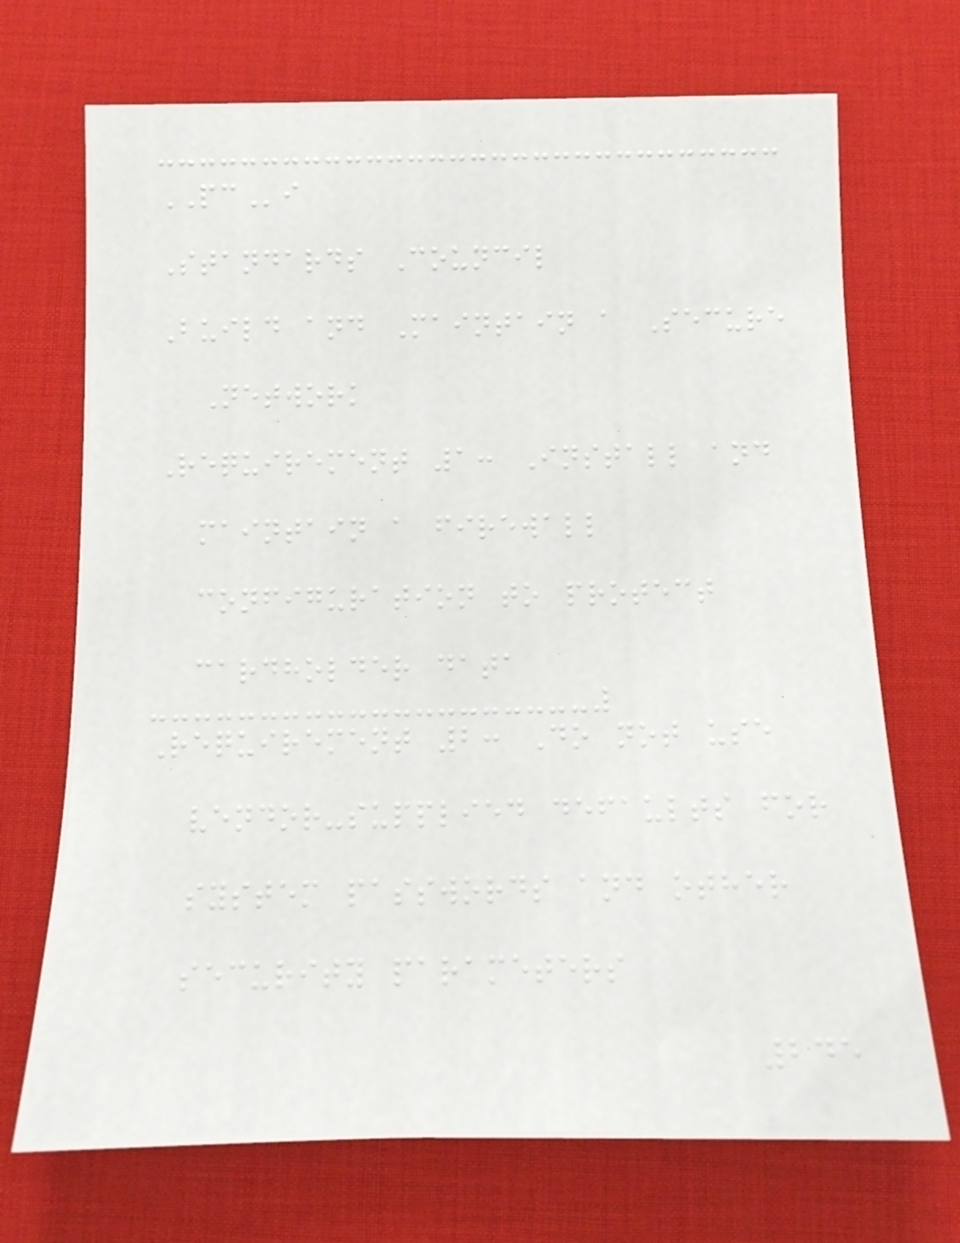PCi
Standards Council
Build and Maintain a Secure
Network
Requirement 1: Install and
maintain a firewall
configuration to protect
cardholder data
Requirement 2: Do not use
vendor-supplied defaults for
system passwords and other
security parameters
245
